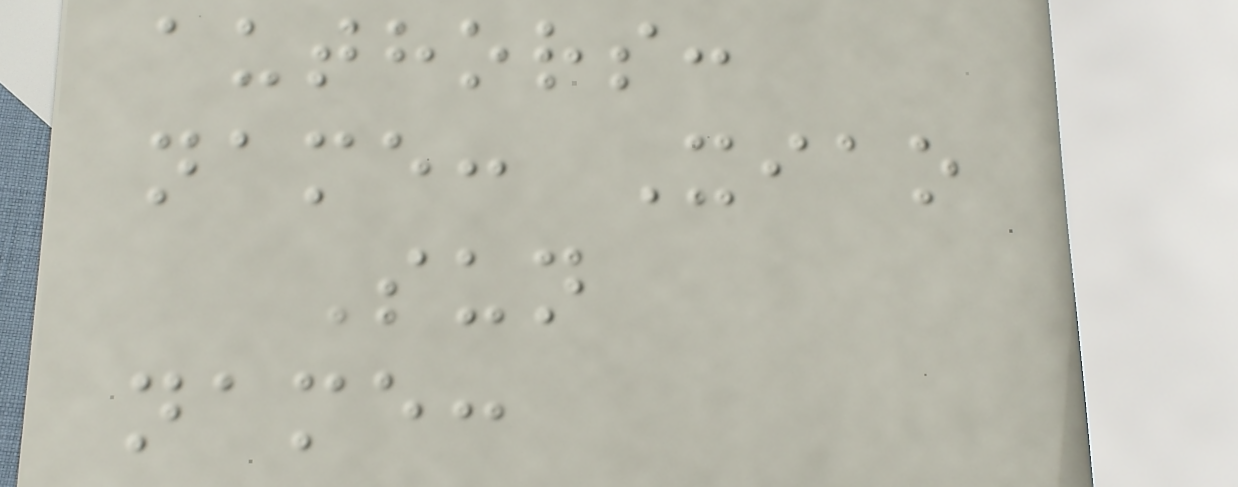authors:
name: Xiao
Sun
name:
